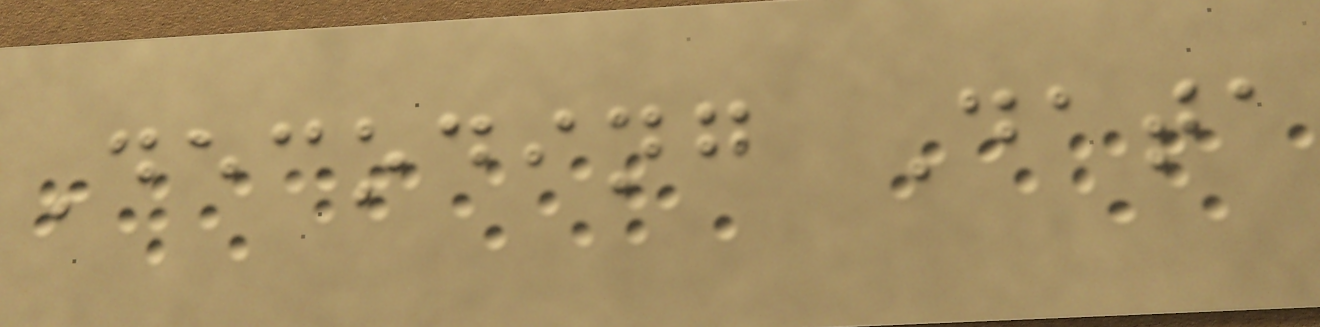Decoding Data
